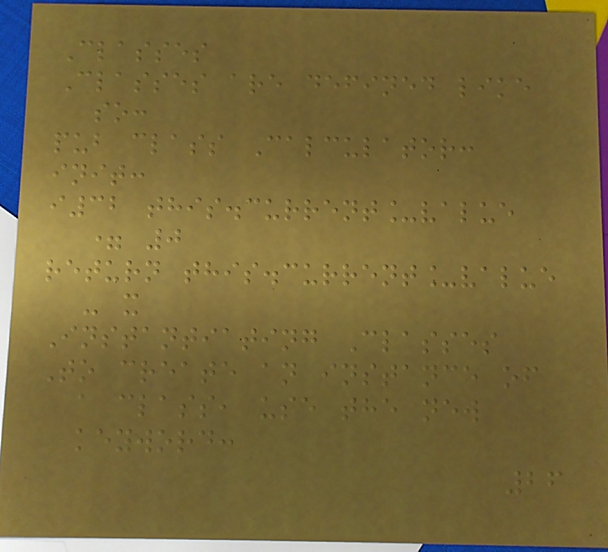Classes
Classes are defined like
so:
pub class Calculator:
init:
i32 this.current_value
= 0
return this.current_value
- x
Instantiating Classes
To create an instance of
a class, use the new
keyword:
26
